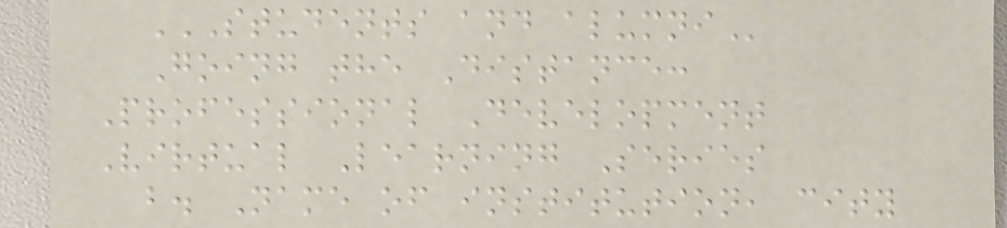STUDENTS AND ALUMNI
Going the Distance:
Professional Development
Virtual Learning Series
b. Name of institution, city
